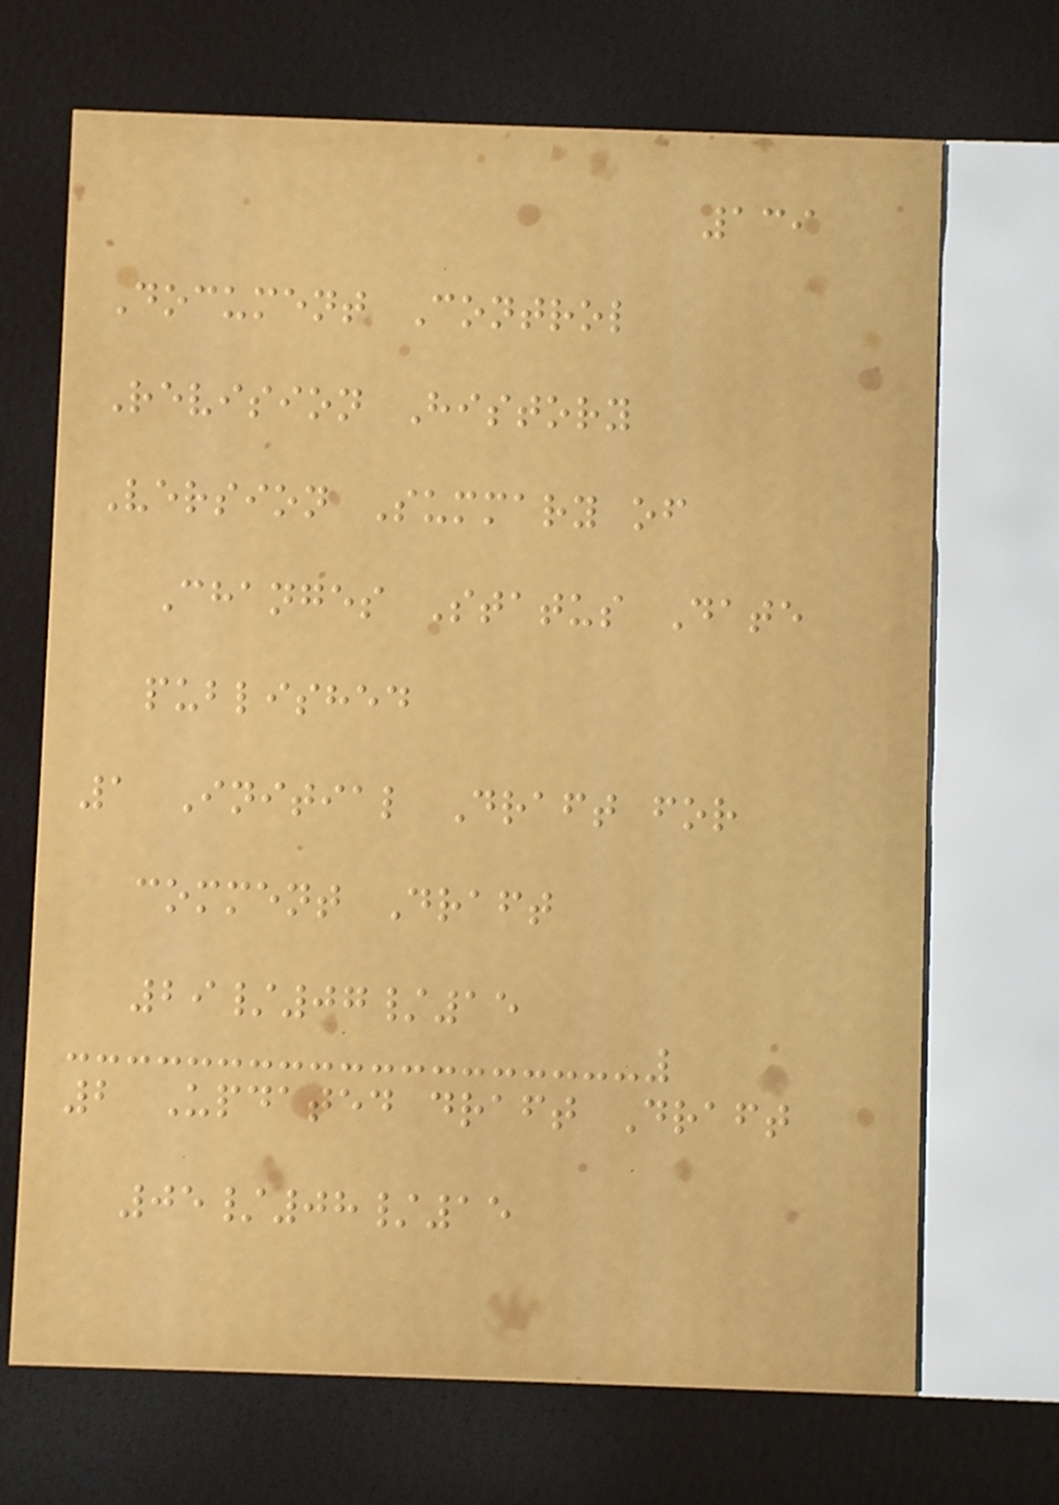139
Document Control
Revision History
Version Summary of
Changes Status Date
published
1 Initial Draft for
comment Draft
29/07/15
2 Updated draft Draft
05/08/15
